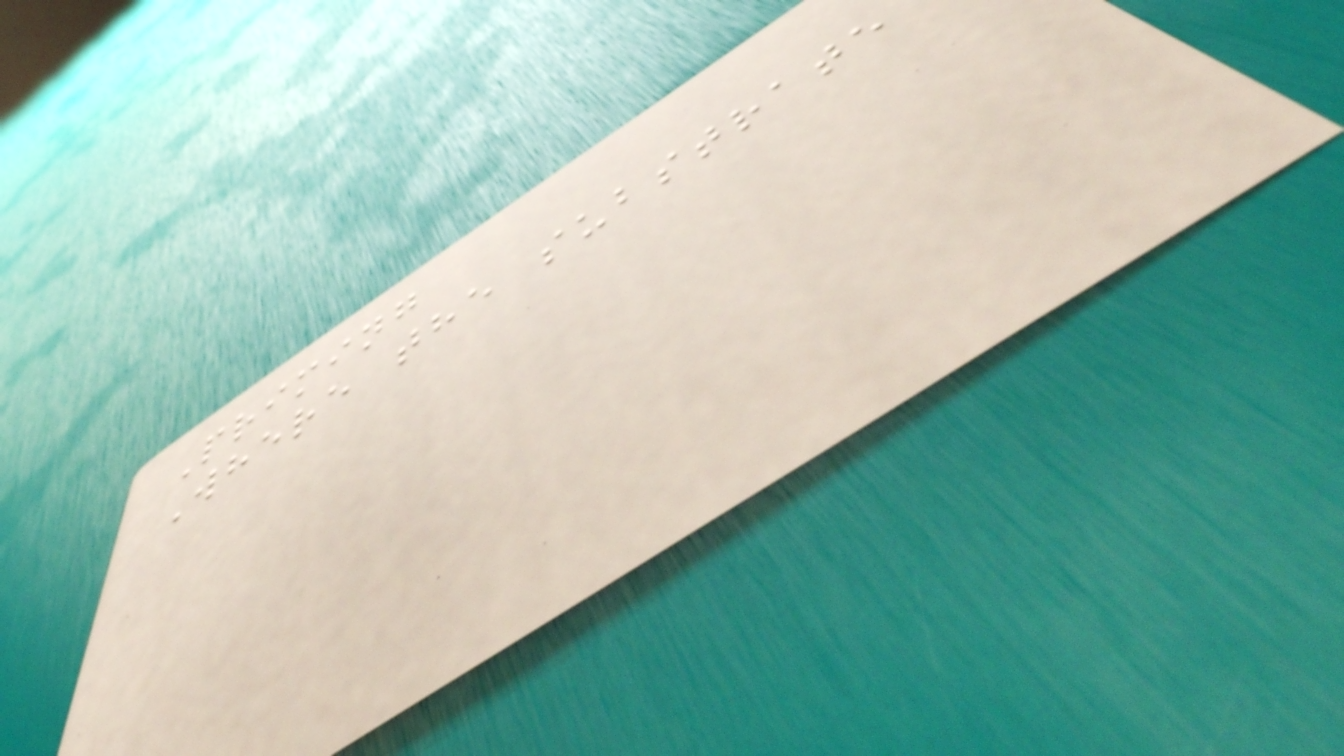Priming
Where the substrate
